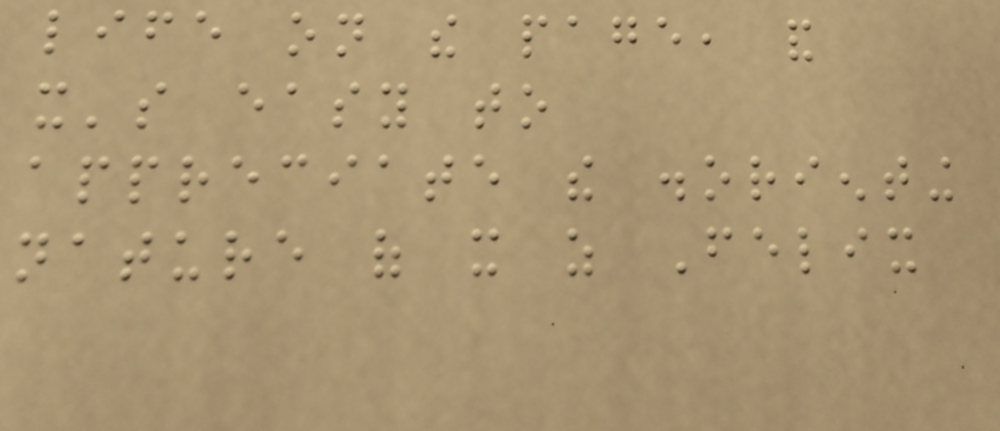life on the page, and
it's easy to
appreciate the disorienting
nature of it as Felix
